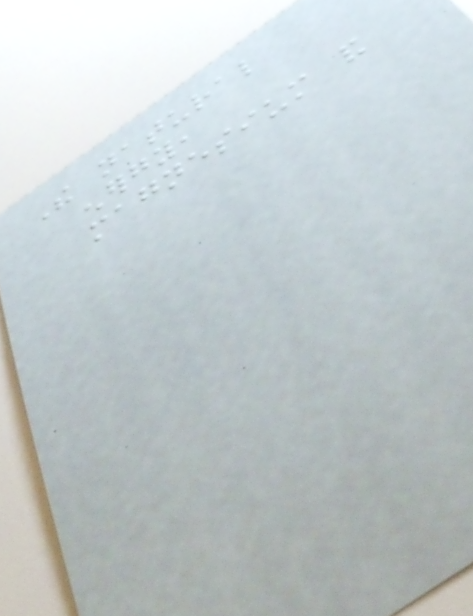The natural
energy,
magnesium and
